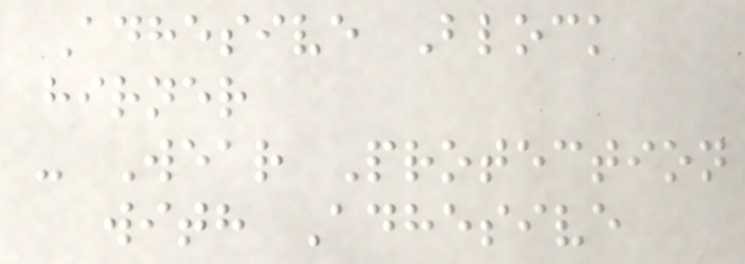Adhesive Block
hirner
- Wear Protection
with Adhesive
